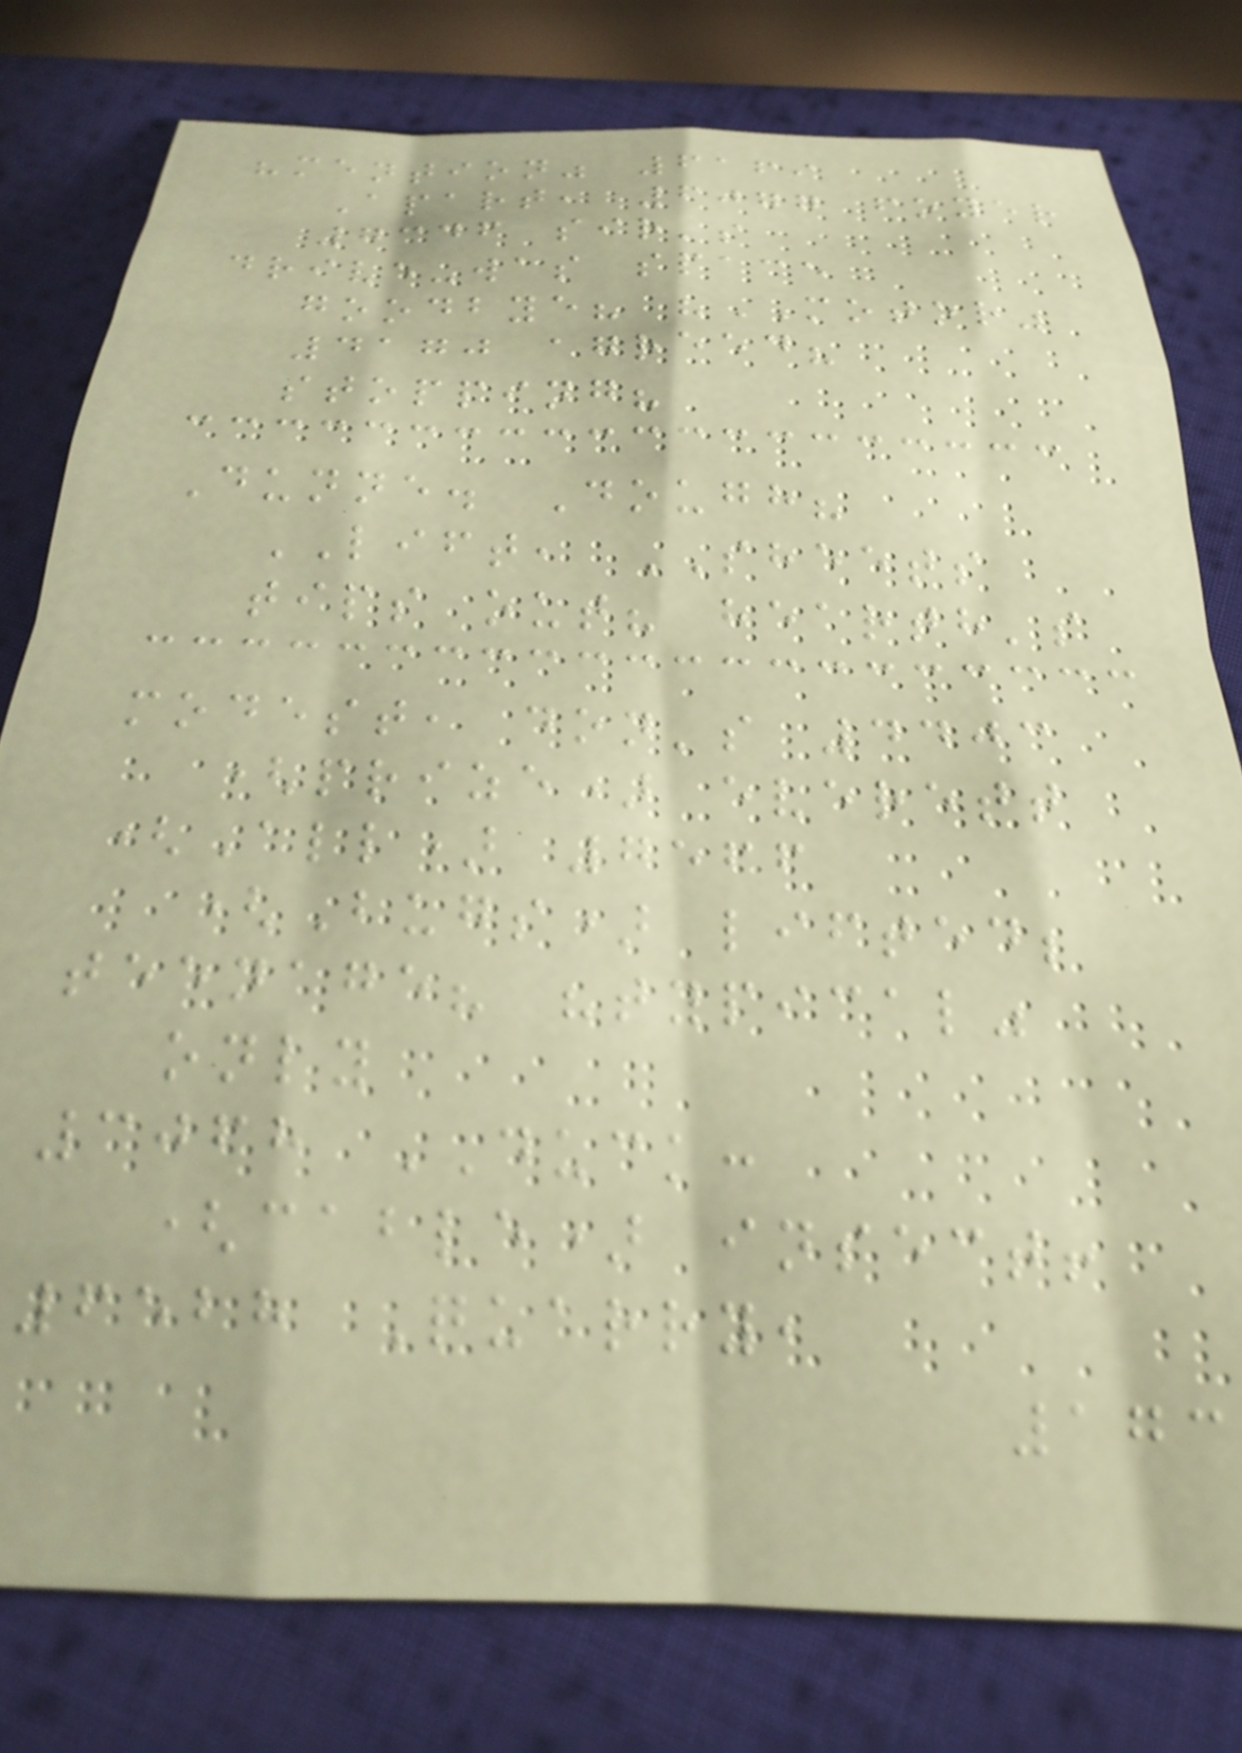"mention" 6169
Apart, 6077 foyer
7346 sir's
drive-was space
goodbye? "MOTOR"
4170 agreed?
stopping?
Dunne. Dough?
LIFT, SHEETS
tips out? hearth's
modest, don's 4403
(prize) everett
(All) 7566
(Bugs) lifted;
teenage? "typical"
only
3068 DUCK:
(cable) insect!
6528 Quarry,
173
